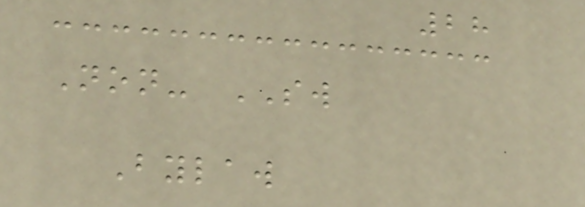28
Non- SW
Bylaw
